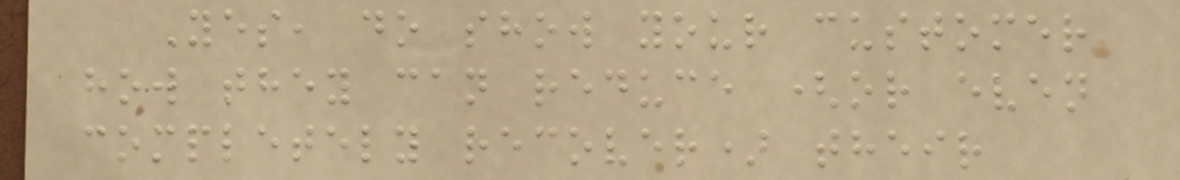Yes, do show your customer
how they can reduce (or even
completely recover) their
